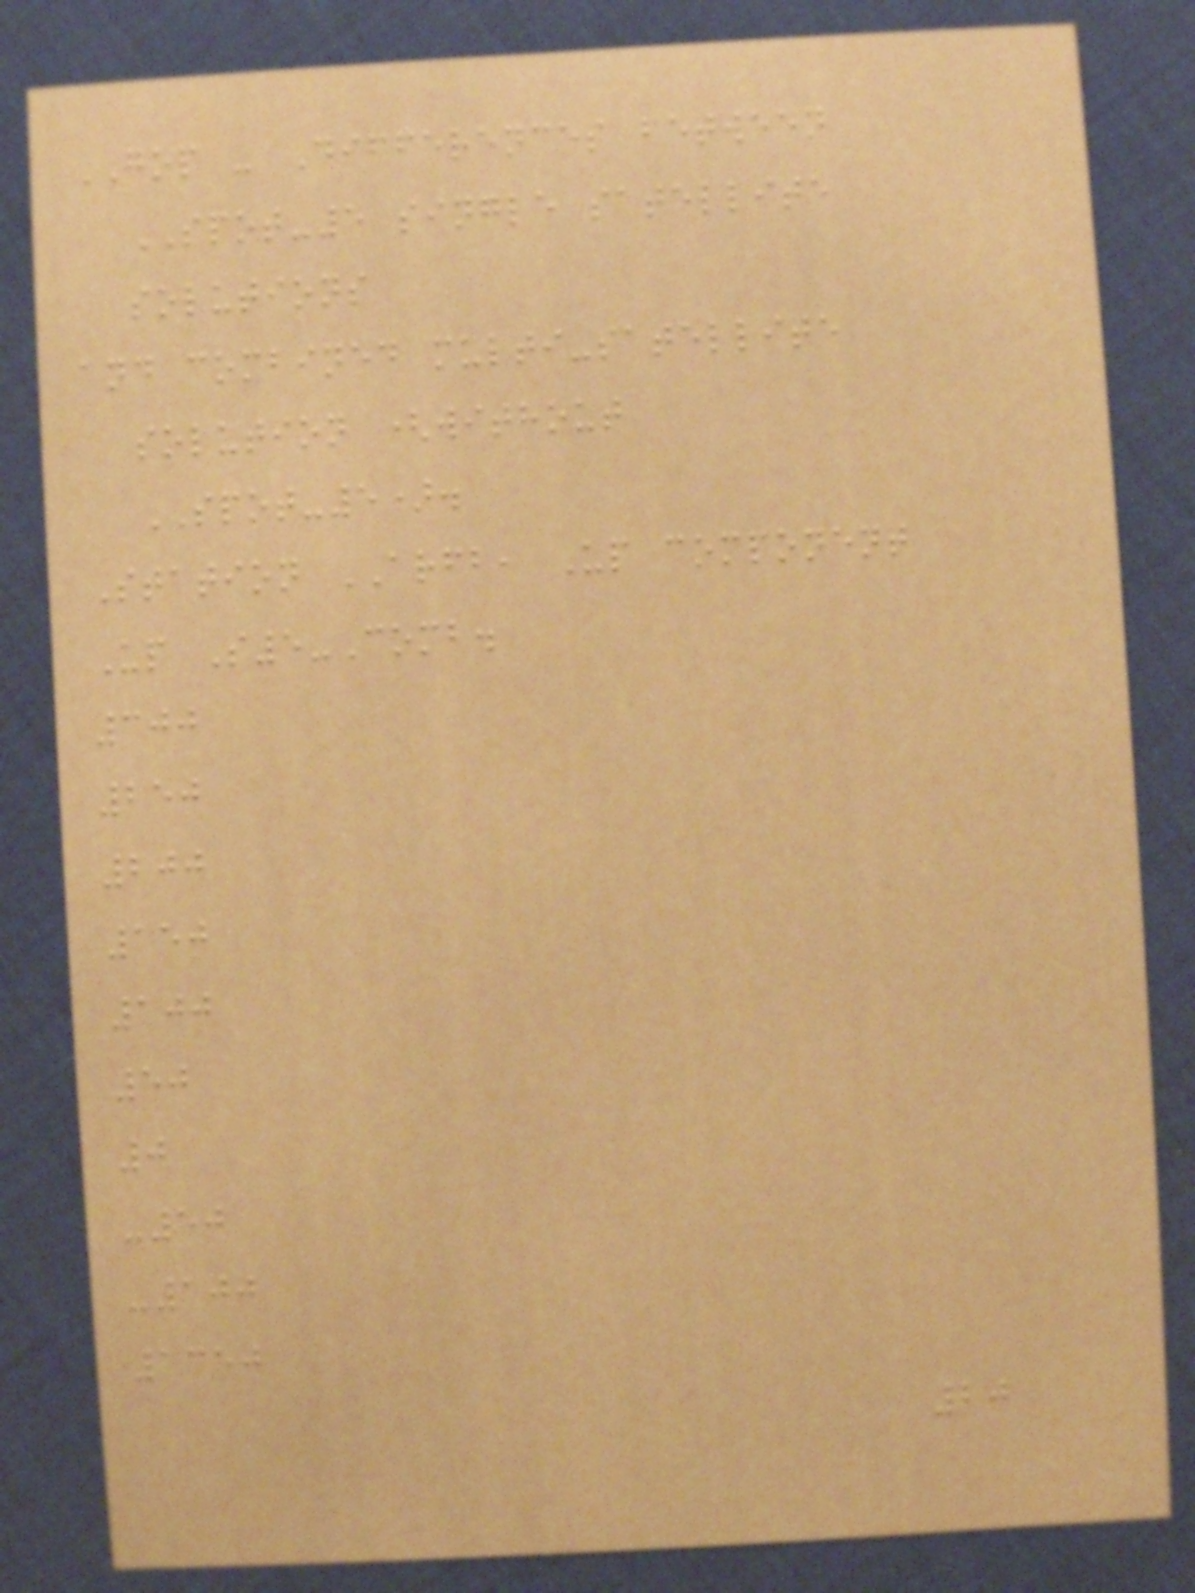GOP - Differences between
SPOT-5 single satellite
solutions
and combined multi-satellite
solution (without
SPOT-5).
Station ARFB, Up component
Up S5-Comb.
300
250
200
150
100
50
0
-50
-100
1350
20
